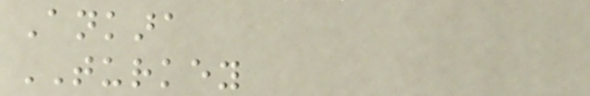Ankara
TURKEY
